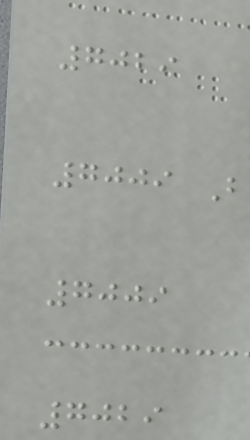7029
7009 B
7009
7029
